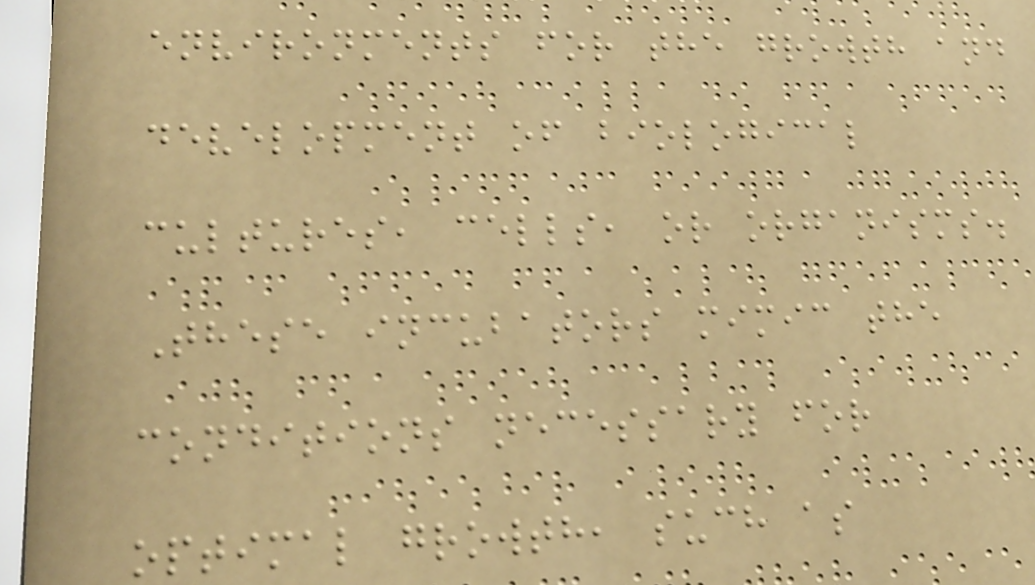environments for the growth and
development of biological
cultures, cells, or organisms.
These incubators mimic the
conditions necessary for
optimal growth, such as
